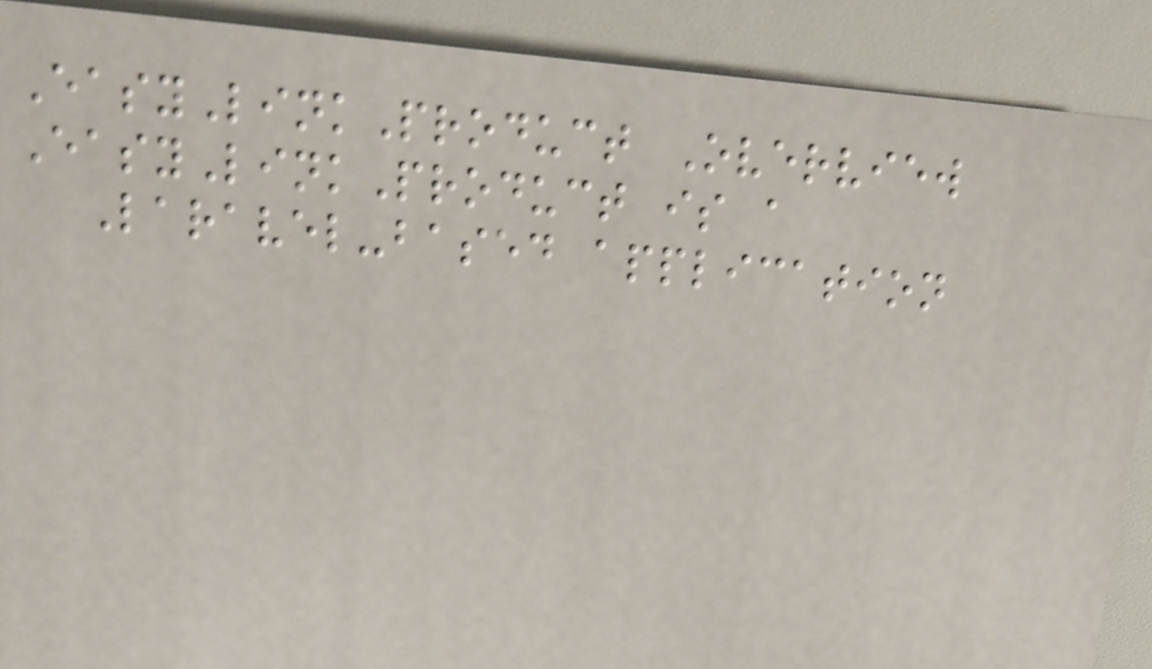EasyLinkProduct Overview
EasyLinkProduct is a
Laravel-based application
